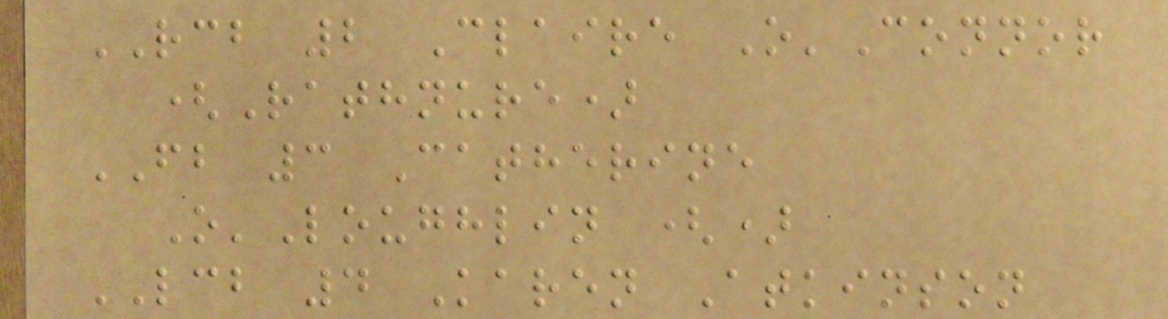RCB 2 Claire O'Connor
(Rathnure)
FB 3 Catherine
O'Loughlin ()
LCB 4 Karen Atkinson
